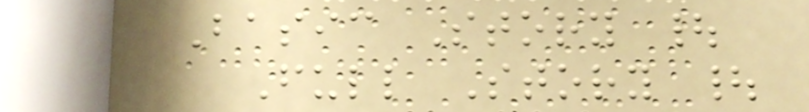Basic Story |
Full Story |
